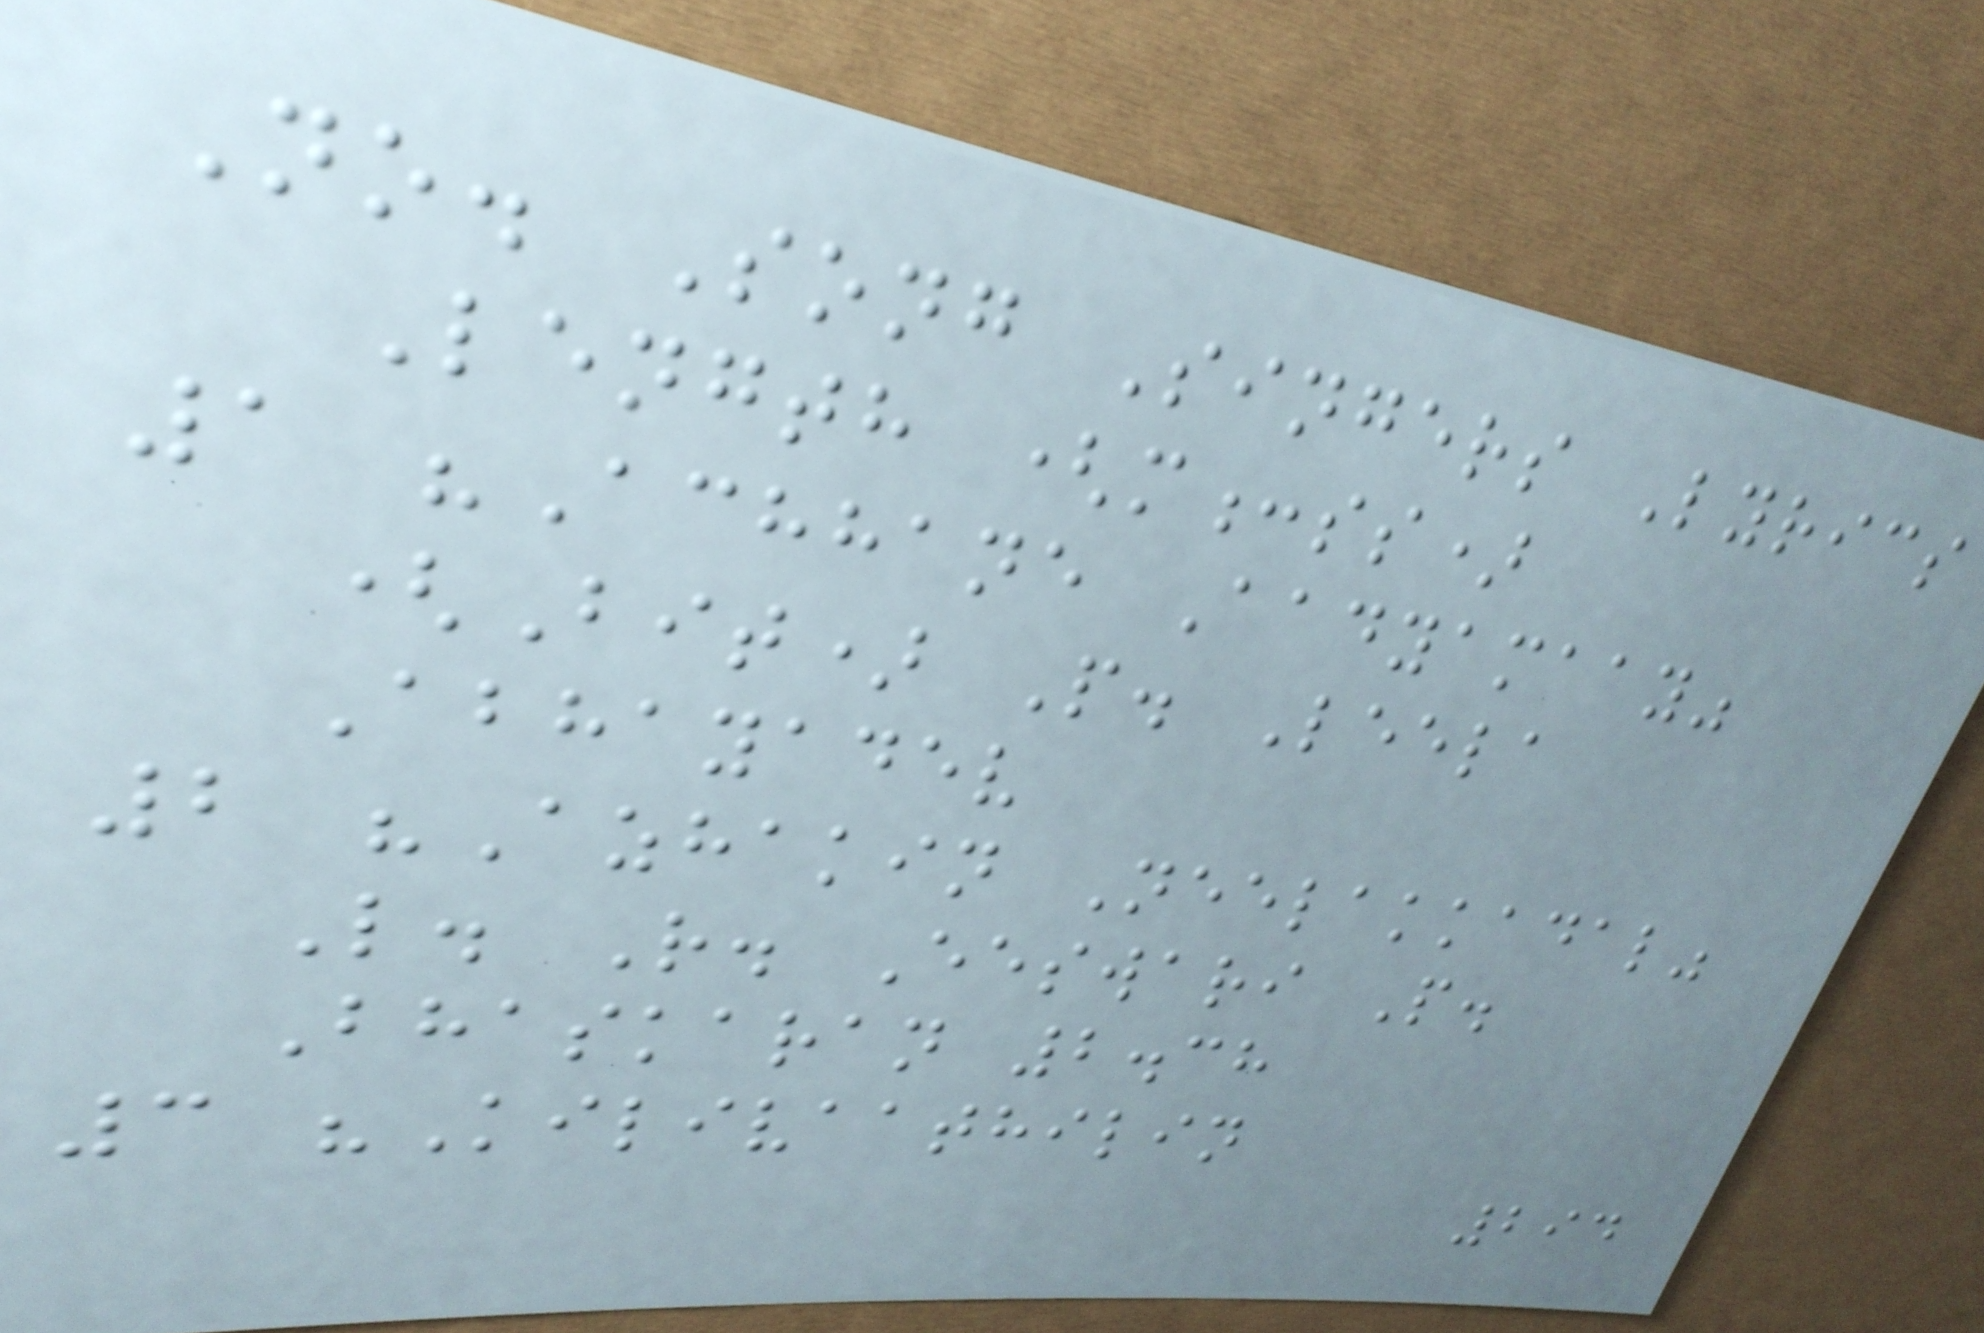No. Song Singers Lyrics
Length (m:ss)
1 "Achhane Aadyamaay"
(Bit) P. Leela
Abhayadev
2 "Azhakin Neelakkadal"
L. R. Eeswari P.
Bhaskaran 2.38
3 "Kilivaathilin
294
